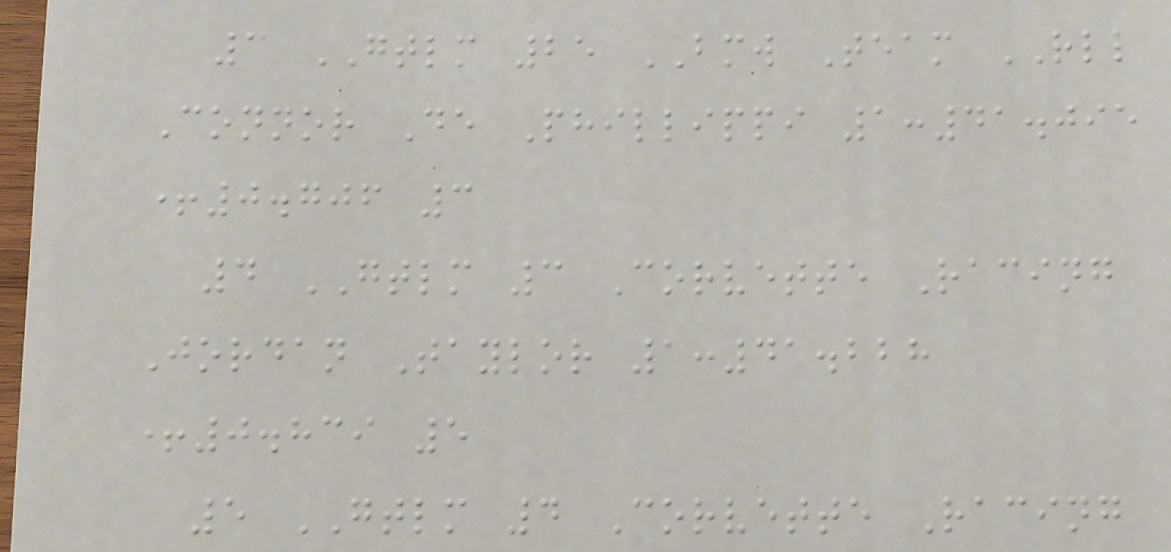3 GTLM 25 BMW Team RLL
Connor De Phillippi 1:41.095
+0.706 3
4 GTLM 3 Corvette Racing
Jordan Taylor 1:41.228
+0.839 5
5 GTLM 4 Corvette Racing
